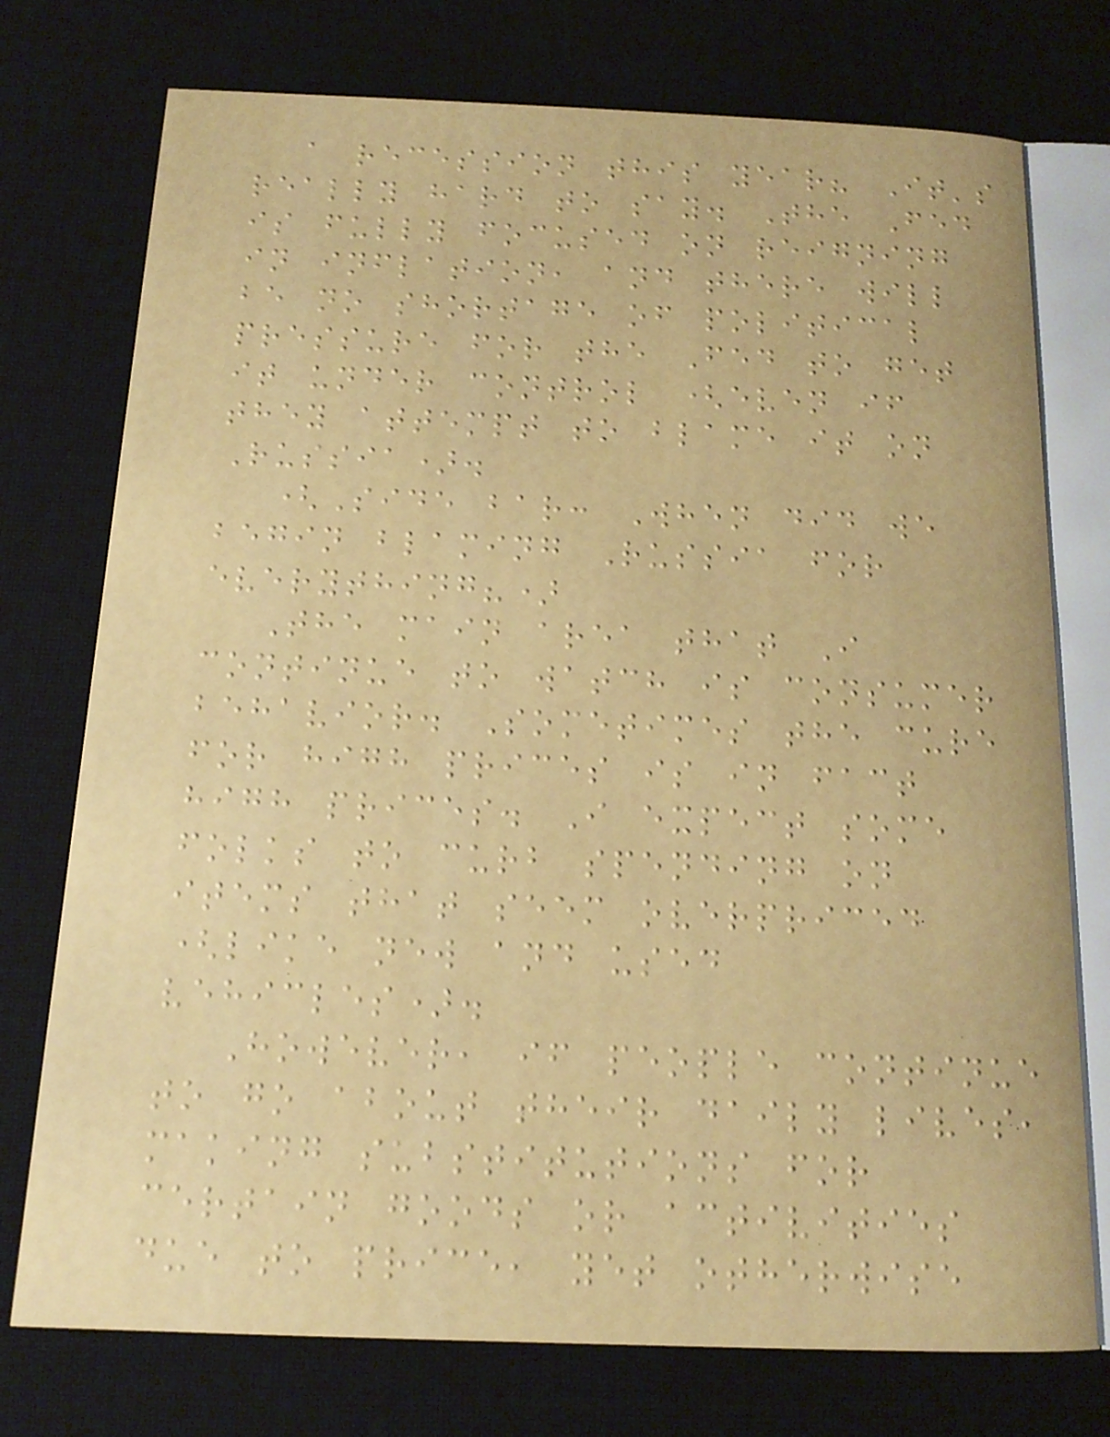a recession this year? It's
really hard to say. The Fed
is fully focused on reigning
in inflation, and there will
be no shortage of political
pressure for the Fed to get
it under control (even if
they attempt to blame it on
Russia).
(Side bar: When did we
begin blaming Russia for
everything?)
The main area that I
continue to watch is consumer
behavior. Sometimes the cure
for high prices is in fact
high prices. I expect some
folks to curb spending on
items that seem overpriced
(like new and used
vehicles).
However, if people continue
to go about their daily lives,
making substitutions for
certain goods or activities
due to price, yet otherwise
